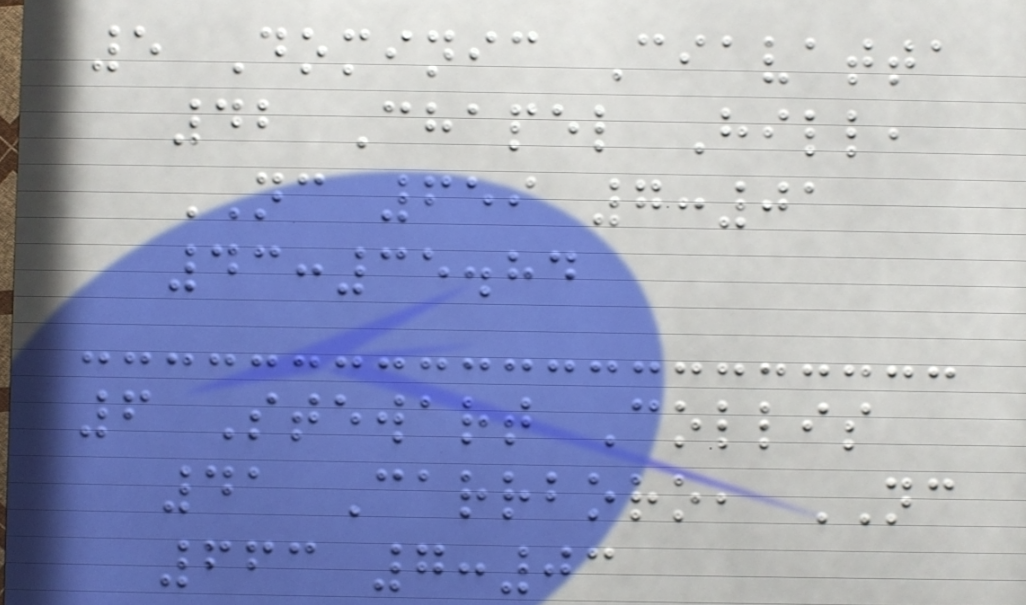5 Dominic Ciavatta
42 Chapel Hill,
NC 659 7:01
43:35.84
6 Stewart Collis
41 Carrboro, NC
663 7:03
